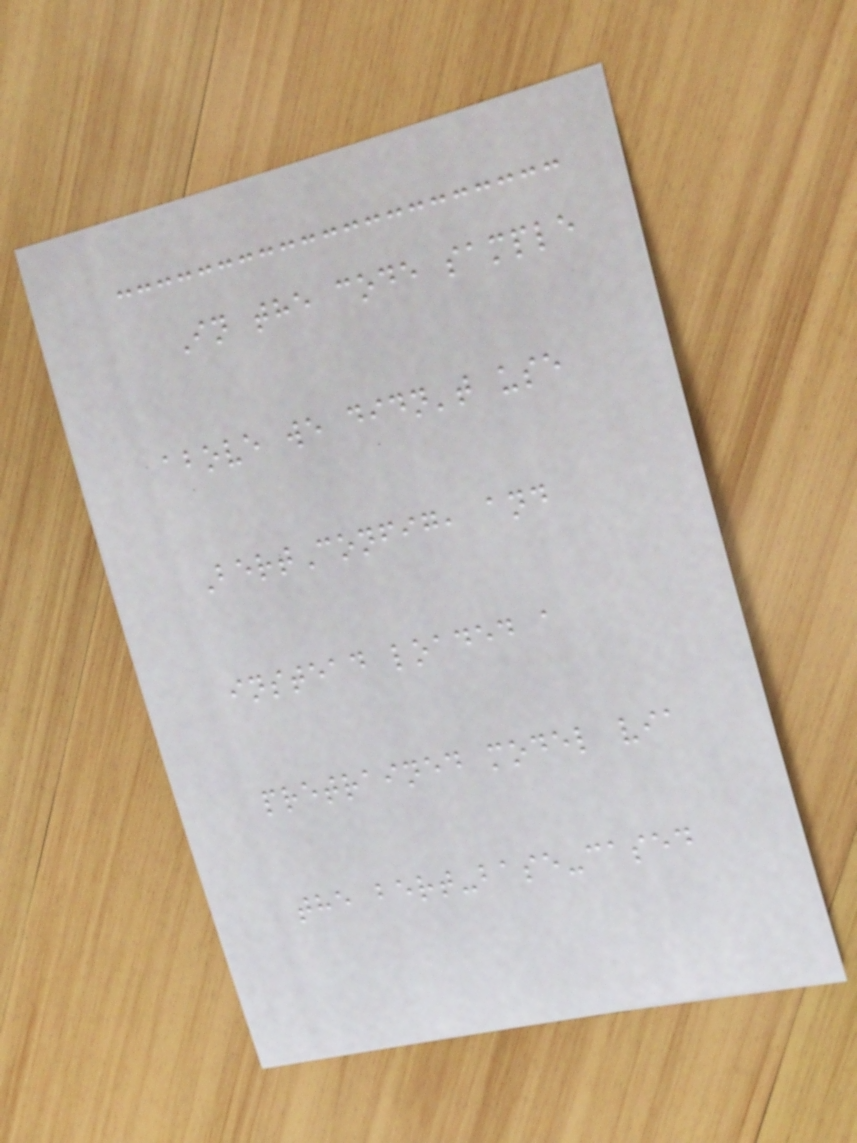In the code sample
above we didn't use
BertConfig, and
instead loaded a
pretrained model via
the bert-base-cased
